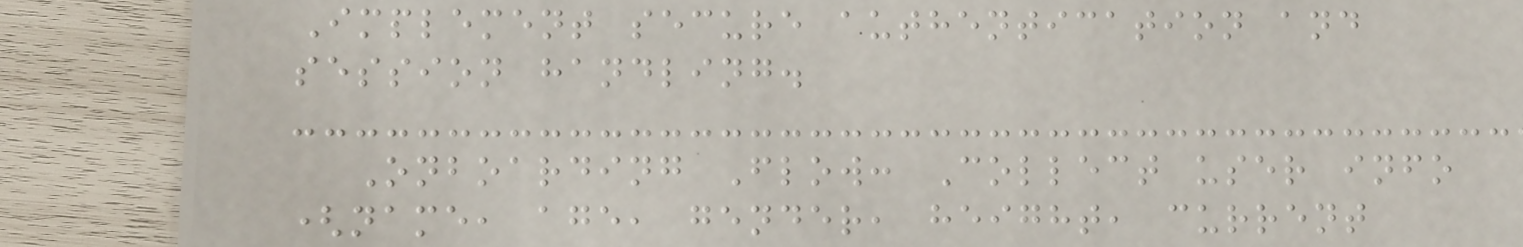Implement secure authentication and
session handling.
Onboarding Flow: Collect user info
(name, age, gender, height, current
